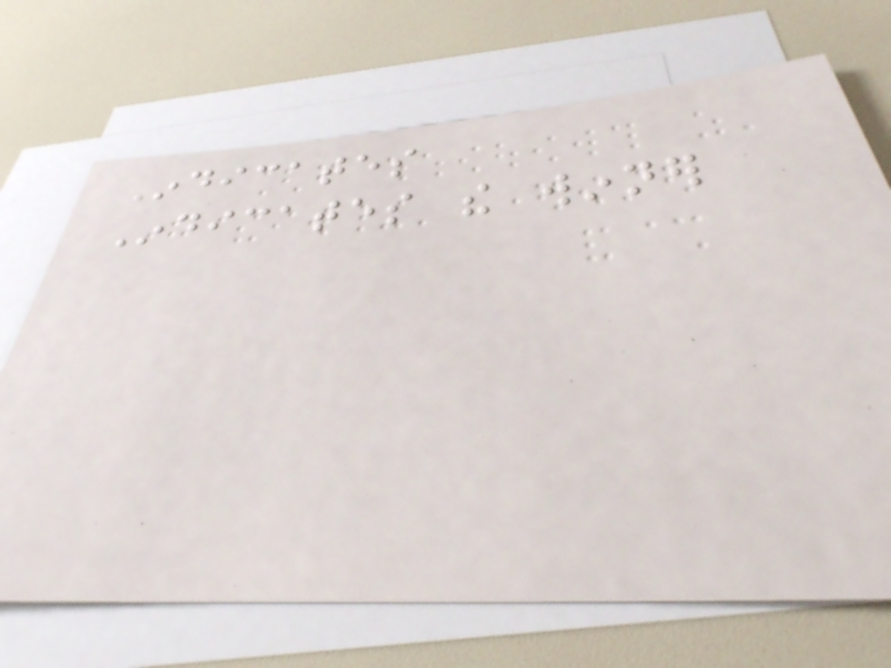Indicates
Indicates the winner
